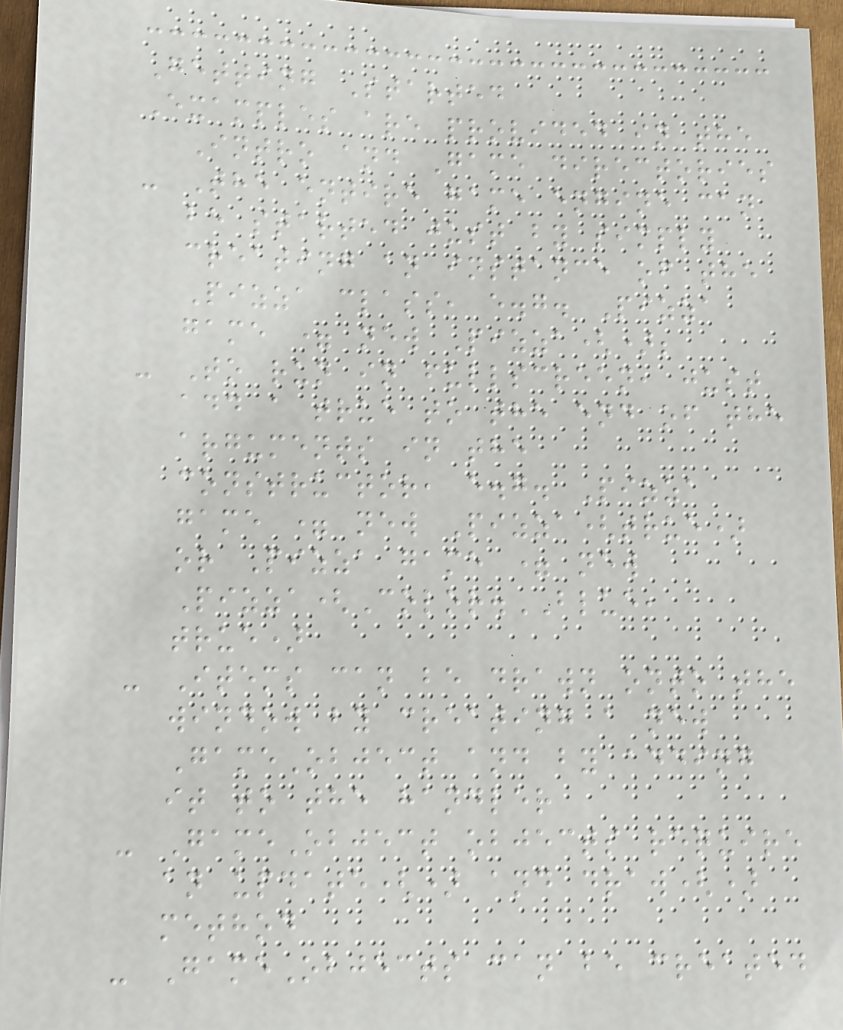Getting Started
Examples are provided in the
Intro and Game directories
- The entire game engine can
be started just by simply
creating an instance of the
Pizza class, e.g. Pizza
game = new Pizza();
- To run in fullscreen, just
add a true to the end of the
arguments in the
constructor, e.g. Pizza
game = new Pizza(true)
or Pizza game = new
Pizza(Color.BLUE,
true)
- Items can be drawn onto the
window by creating a new
GameObject and by adding
it to the handler
- GameObject objects require
an update() and draw()
method
- GameObjects can be created
